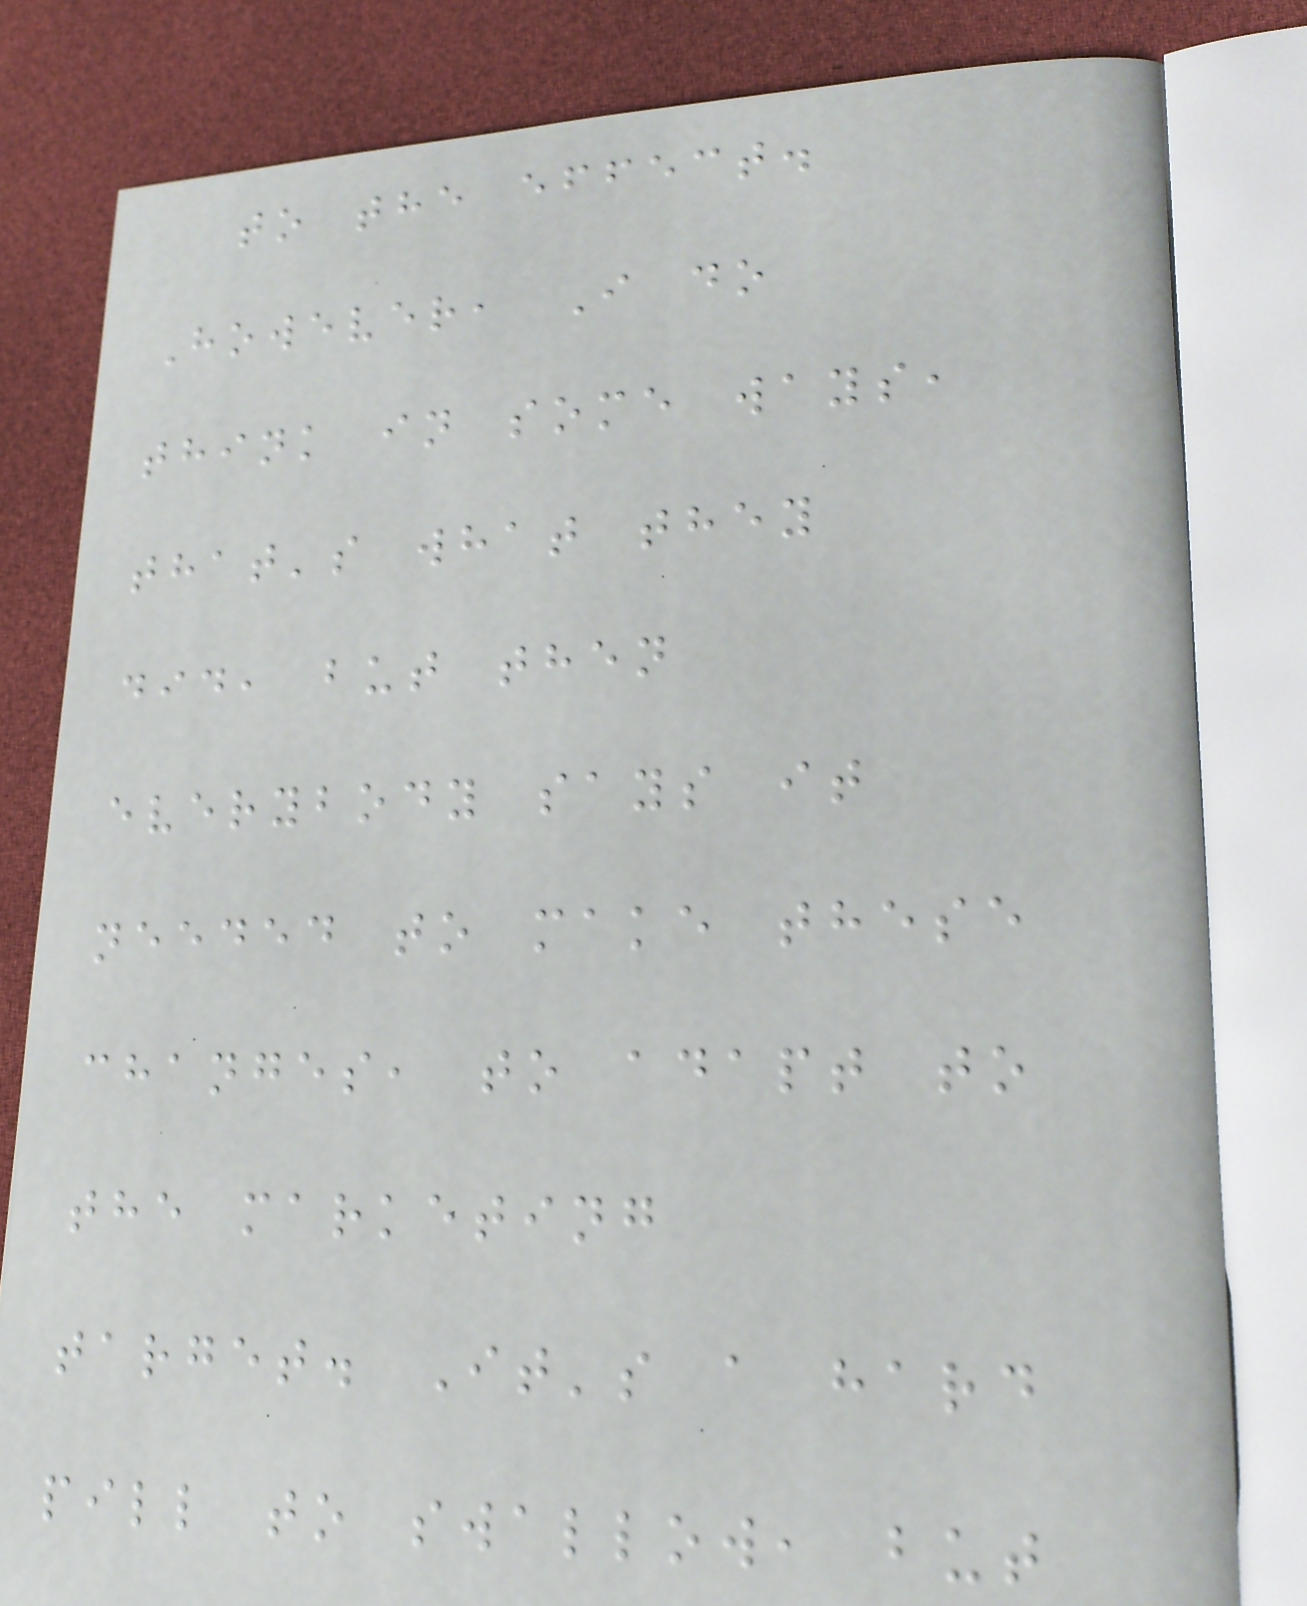to the effect.
However, I do
think in some ways,
that's what they
did, but then
everybody says it
needed to make these
changes, to adapt to
the marketing
target. It's a hard
pill to swallow, but
